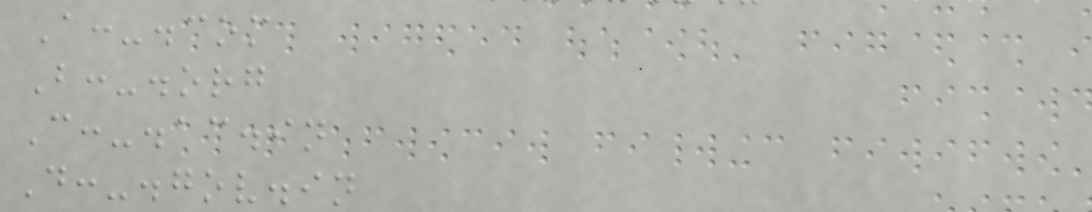A:-.com
B:-.org
C:-.ac.in
D:-.gov.in
